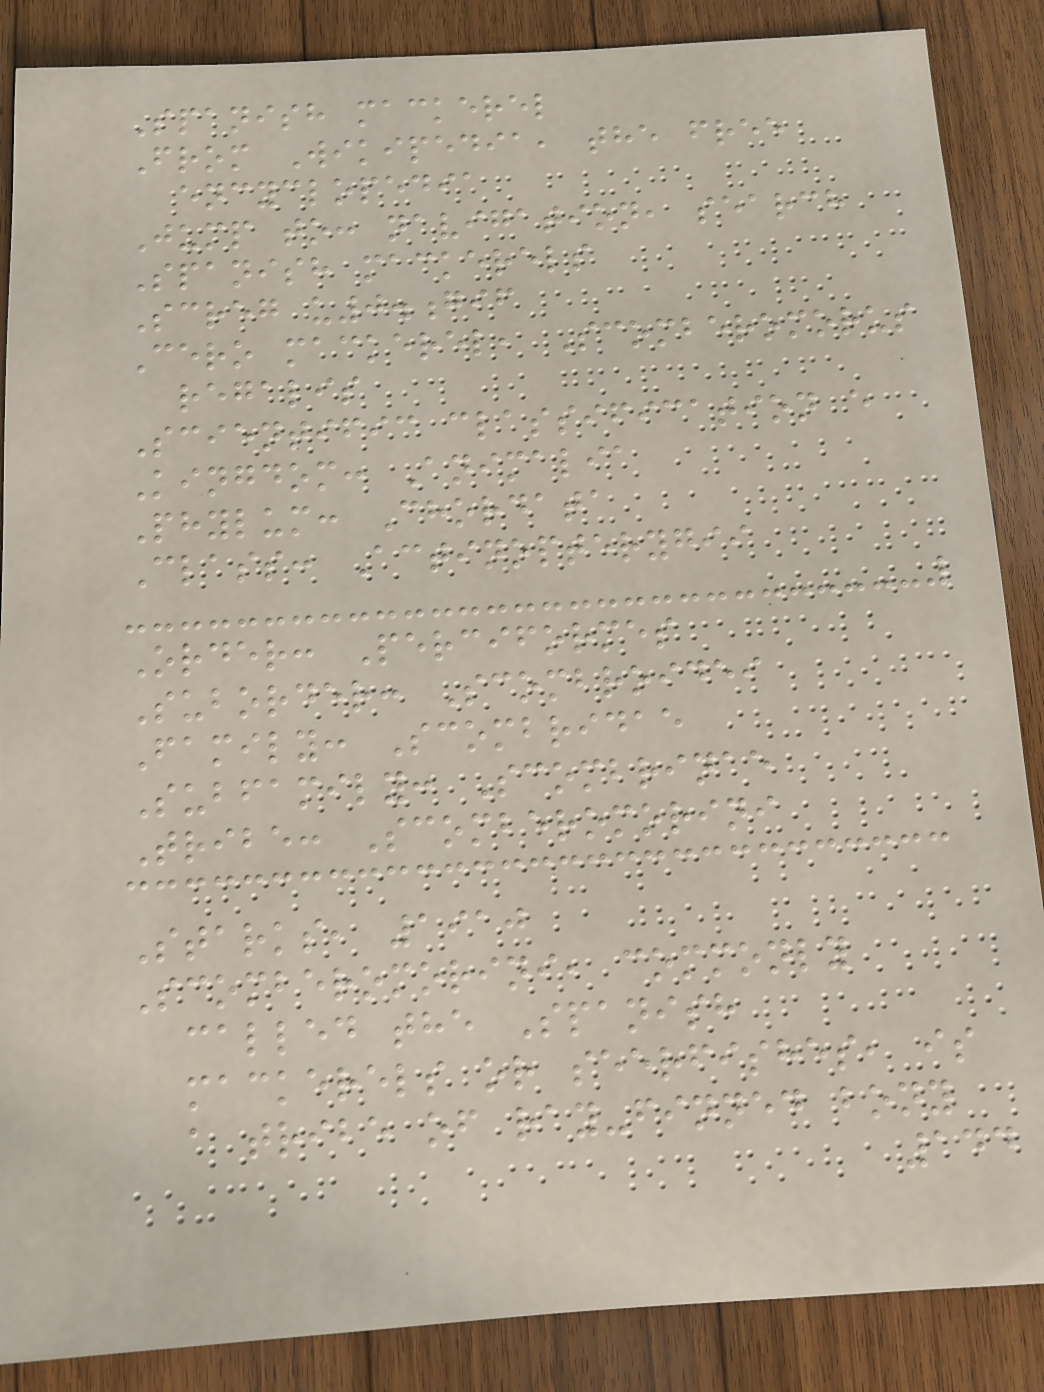Spanish mackerel
From Wikipedia, the free
encyclopedia
Jump to: navigation, search
Spanish mackerels
Screg u0.gif
Cero mackerel, Scomberomorus
regalis
Scientific classification e
Kingdom: Animalia
Phylum: Chordata
Class: Actinopterygii
Order: Perciformes
Suborder: Scombroidei
Family: Scombridae
Subfamily: Scombrinae
Tribe: Scomberomorini
Starks, 1910
Scomberomorini, commonly
called the Spanish
mackerels or seerfishes, is
a tribe of ray-finned bony
144
